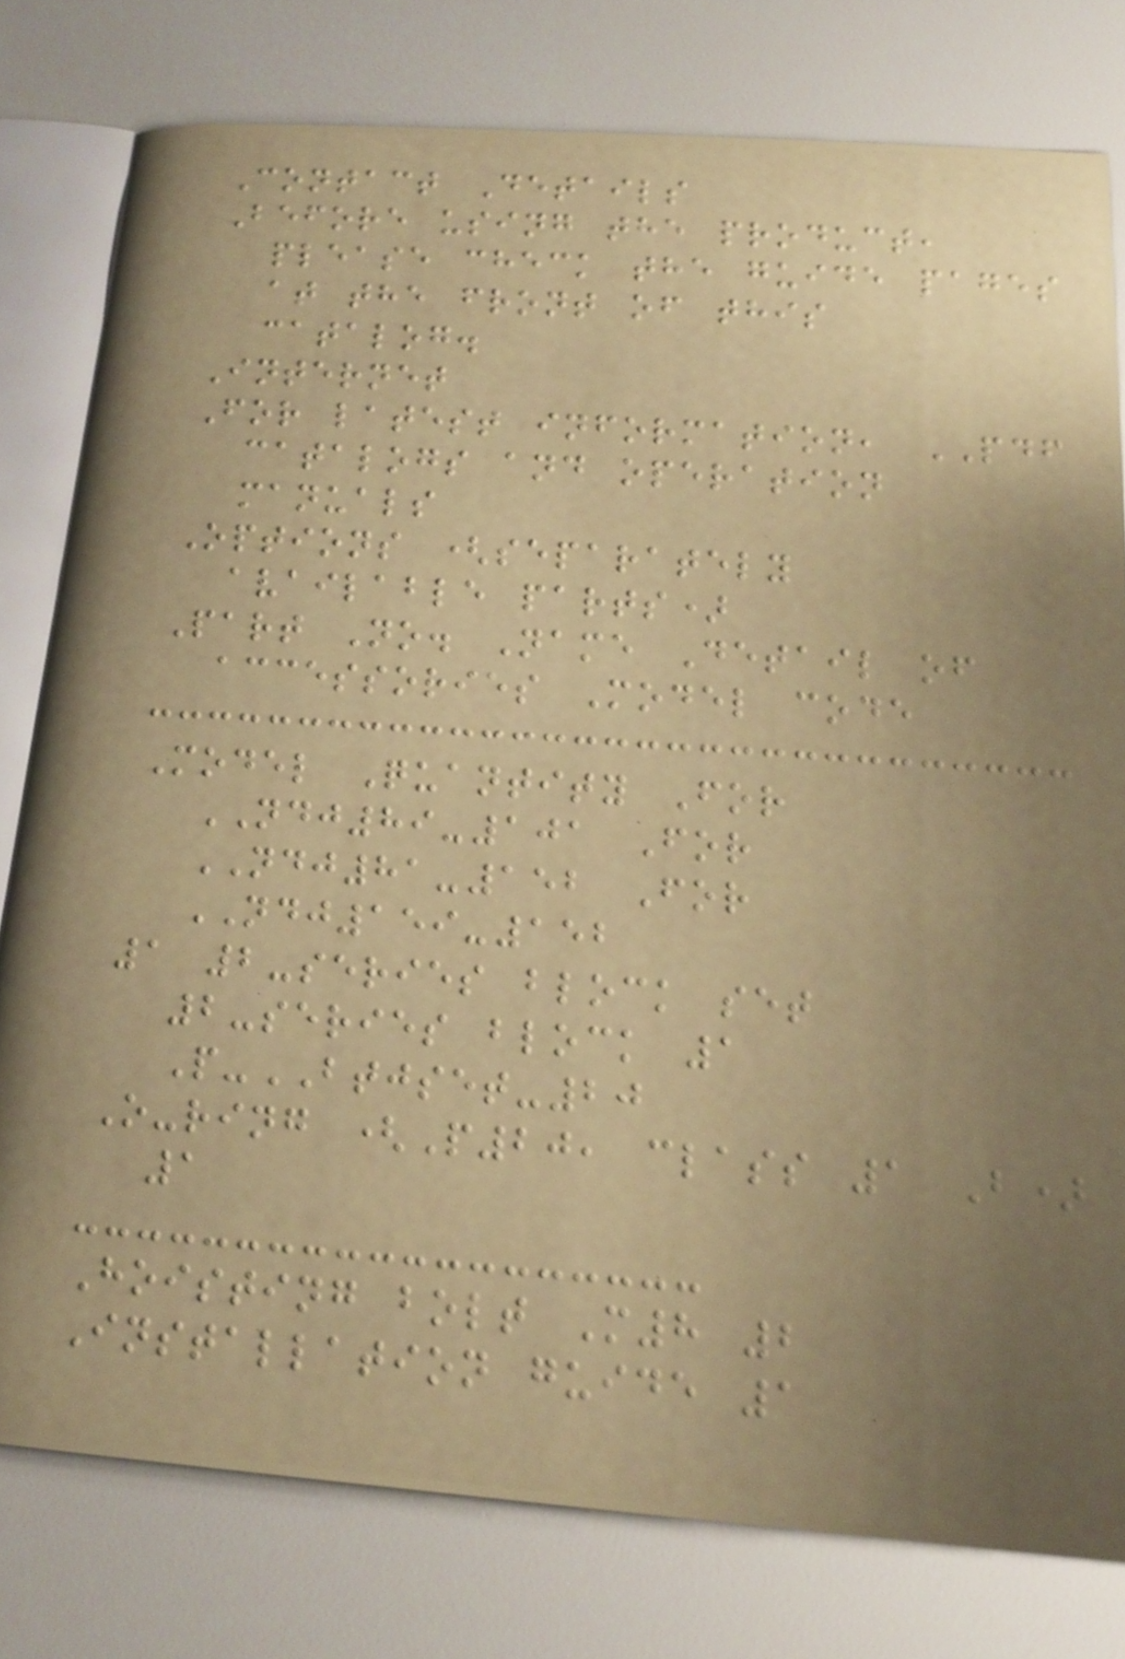Contact Details
Before using the product,
please check the guide pages
at the front of this
catalog.
Internet
For latest information, PDF
catalogs and operation
manuals
Options (separately
available parts)
Part No. Name Detail of
accessories Model code
Model Quantity For
NDJ89-101 For
NDJ81-152 For
NDJ159-152
1 2-series block set
2-series block 1
P-BTJSET-20
O-ring (P20, class 1 B)
1
Hoisting bolt M8 2
Installation guide 1
